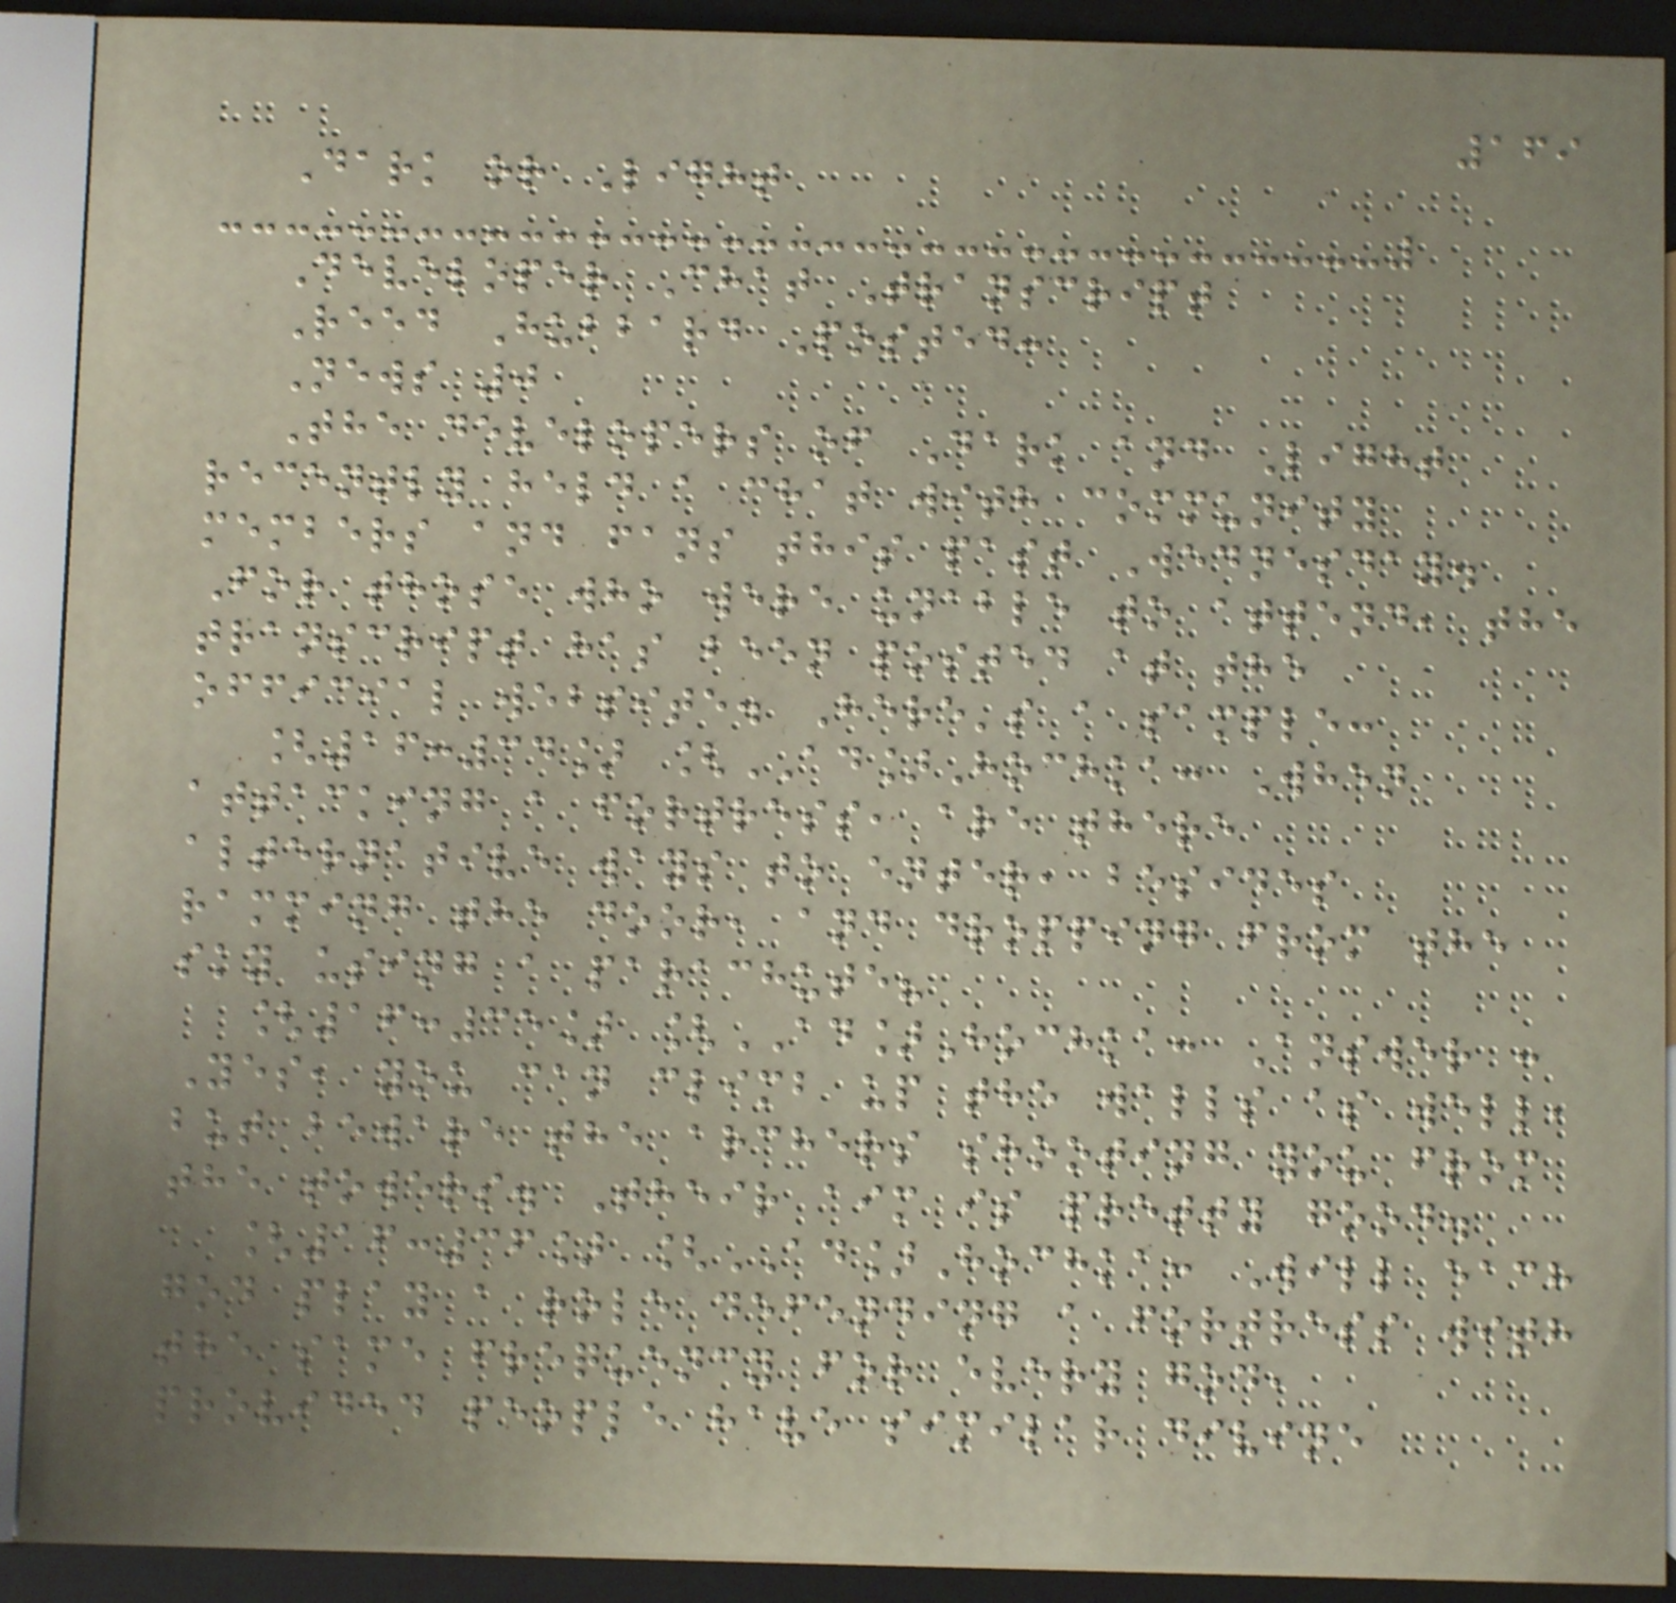169
Dark or Light
Developer Chat Transcript
Reed Hubbard Posted:
News 0
The developers of Dark and Light
recently held a chat with community
members and fans this past Wednesday.
For those who were unable to attend, the
transcript has been posted at the
official website. Here's a sample:
[16:34] [AD]Hochka: When
attacking a fortress, are there
alternative ways to enter, besides
ramming the door, and dropping from the
sky using a parachute?
[16:35] [AD]Hochka: Answer :
Yes, you can climb up the walls as well,
but beware the archers shooting you from
the towers. Their aim is pretty good.
[16:36] [AD]Hochka: Will each
god play a role defending a fortress with
the same frequency for every god,
provided people have similar divine
